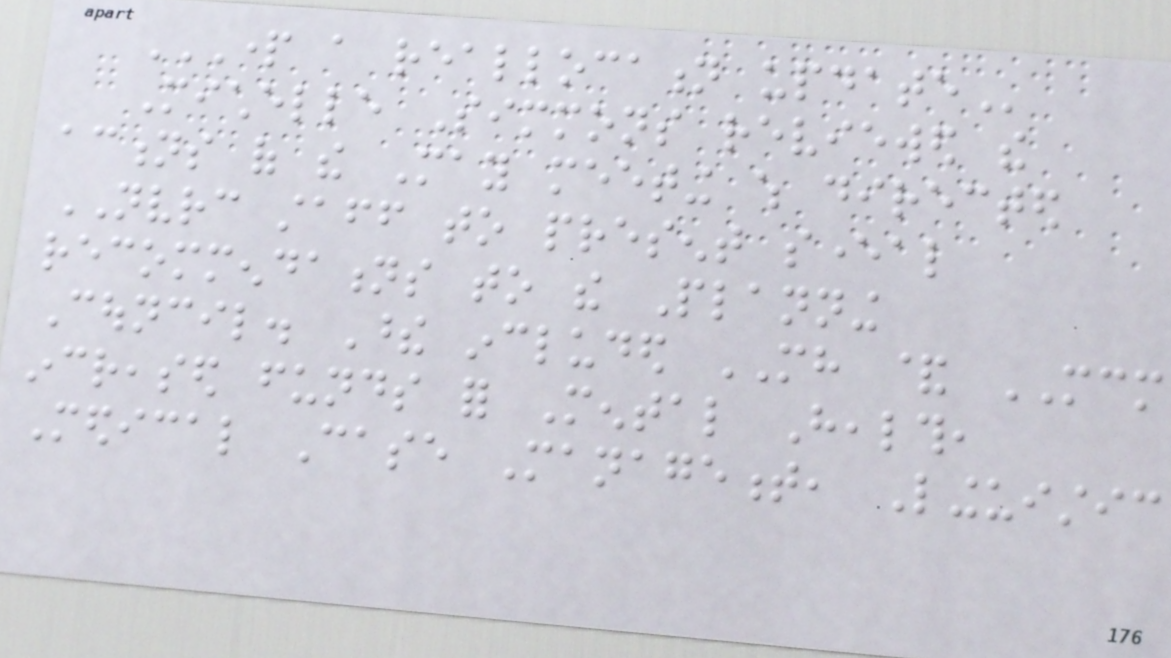PART A REALLOCATION UPDATE
Michelle Simmons reviewed the
actions of the May meeting which directed
NVRC staff to present several
recommendations to the Planning
Council. These included MH & MCM
increased funds for Mental Health,
Medical Case Management, Linguistic
